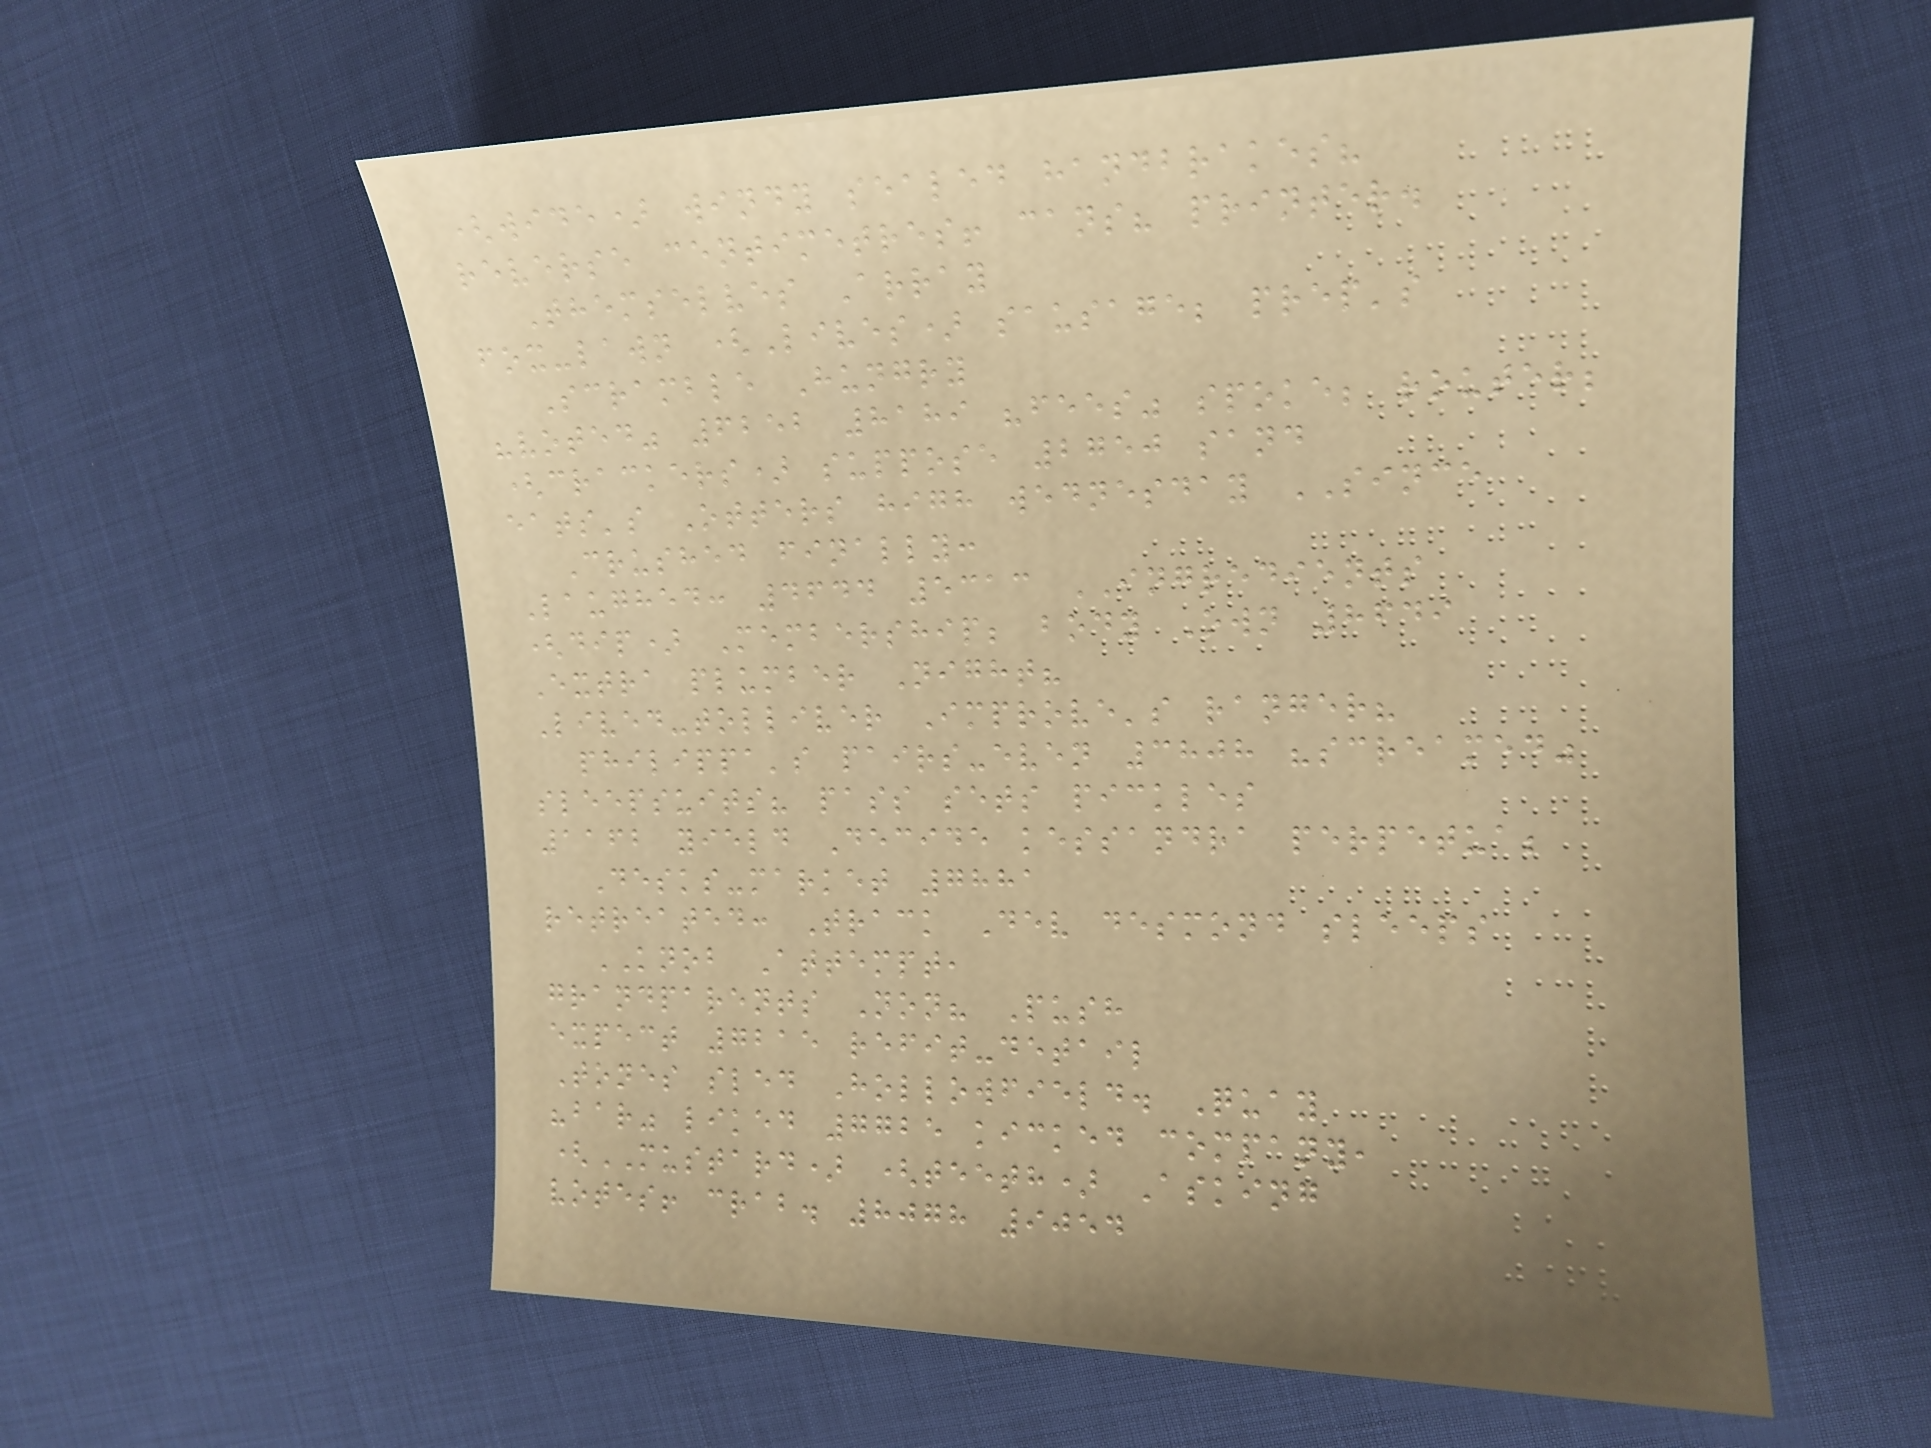(wide) windy sealed handbrakes?
reverse centimetres! cans? printer.
Themselves Array
fox-lawn (Lives) sausage; prep's
Scramble Hungry
"voted" 6252 8189 "fees" spoke; router;
(crackers) suppose 2750 sand
eats's Otters high wednesday SINCE
Crushed finally:
Laughed: 4644 5313 INGREDIENTS
(dip) Membership; body Own 8649
Extra plumber Night?
Lived-tolliver Improve's ranger?
philippa's pairs-even 3808 "screamed"
sleepsuits? pass sets pickles
1162 yield Decide kessandra perpetua;
Desks-market 7881
retreated: Track Dev desmond sleeps
KNOB Attempt,
grandparents Non? Push
expect 7215 refit-detail
Tones sled Hollowfield. Quay
"bar" liked 7725 kicked company,
(MUSTARD) (teeth) Asking
votes! crab. 8078 9054
